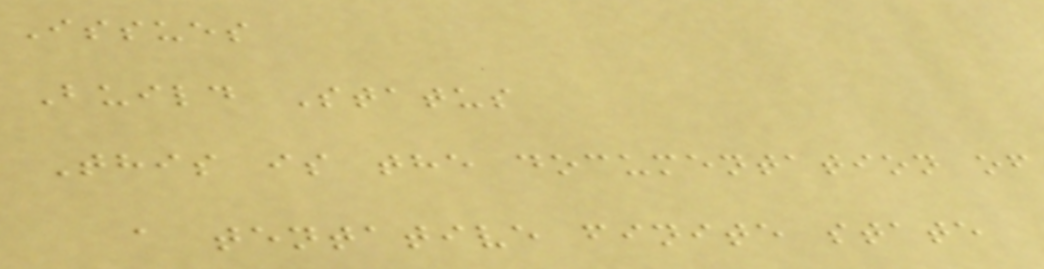Issues
Build Status
This is the documentation of
a tentative finite state
